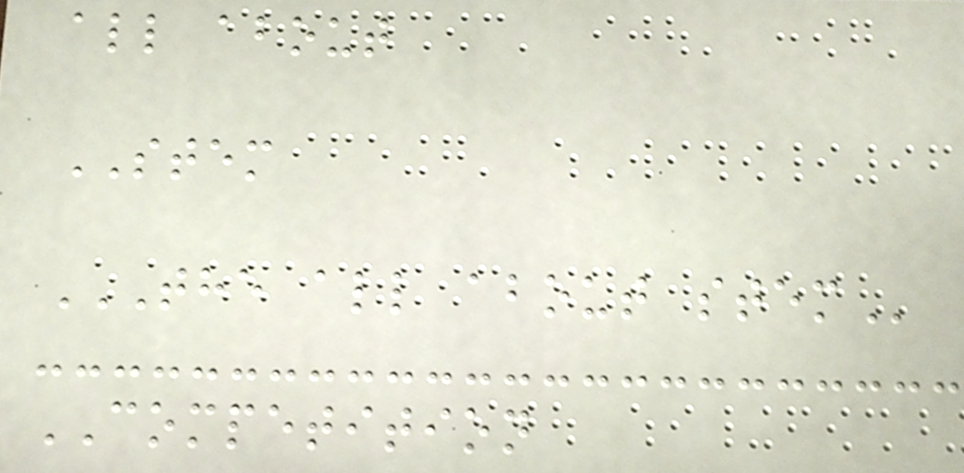all about
STEM
THE ALL ABOUT STEM
COMPETITION
